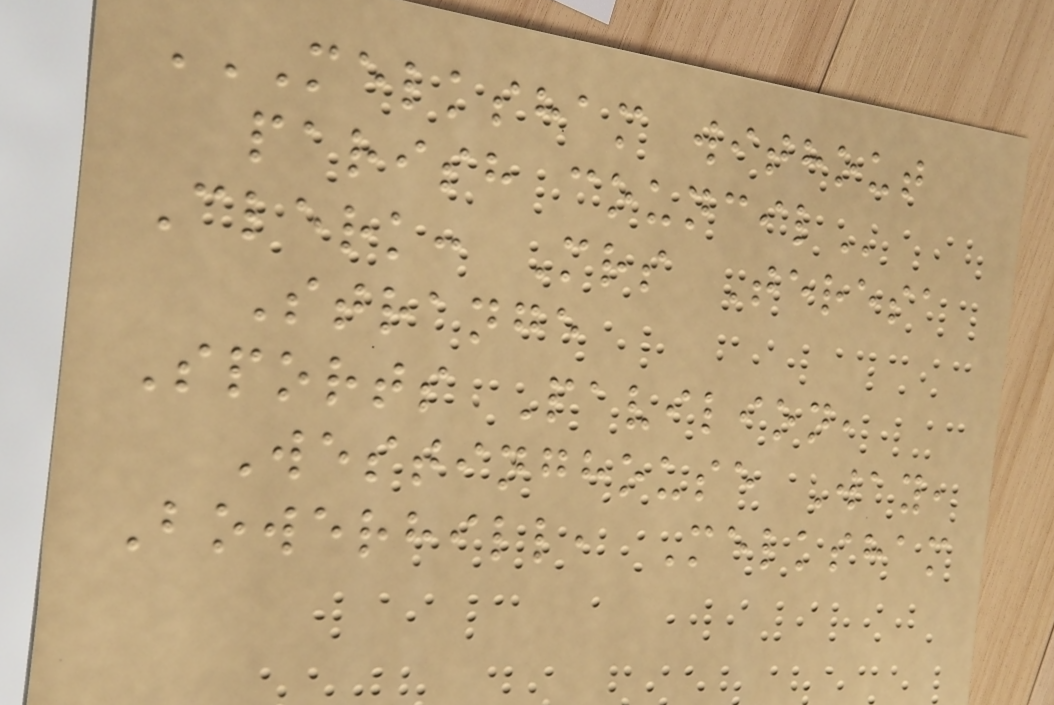MELKSHAM WITHOUT
PARISH COUNCIL
Clerk: Mrs Teresa
Strange
Sports Pavilion,
Westinghouse Way,
Bowerhill, Melksham
